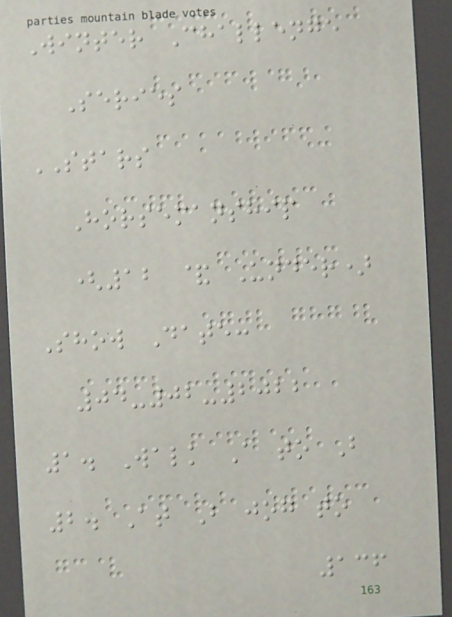Winter Challenge
Series
STARS
Horsemanship
(12 & Under)
Show Date:
04-02-2022
1. Walk A to B
2. At B jog to
136
